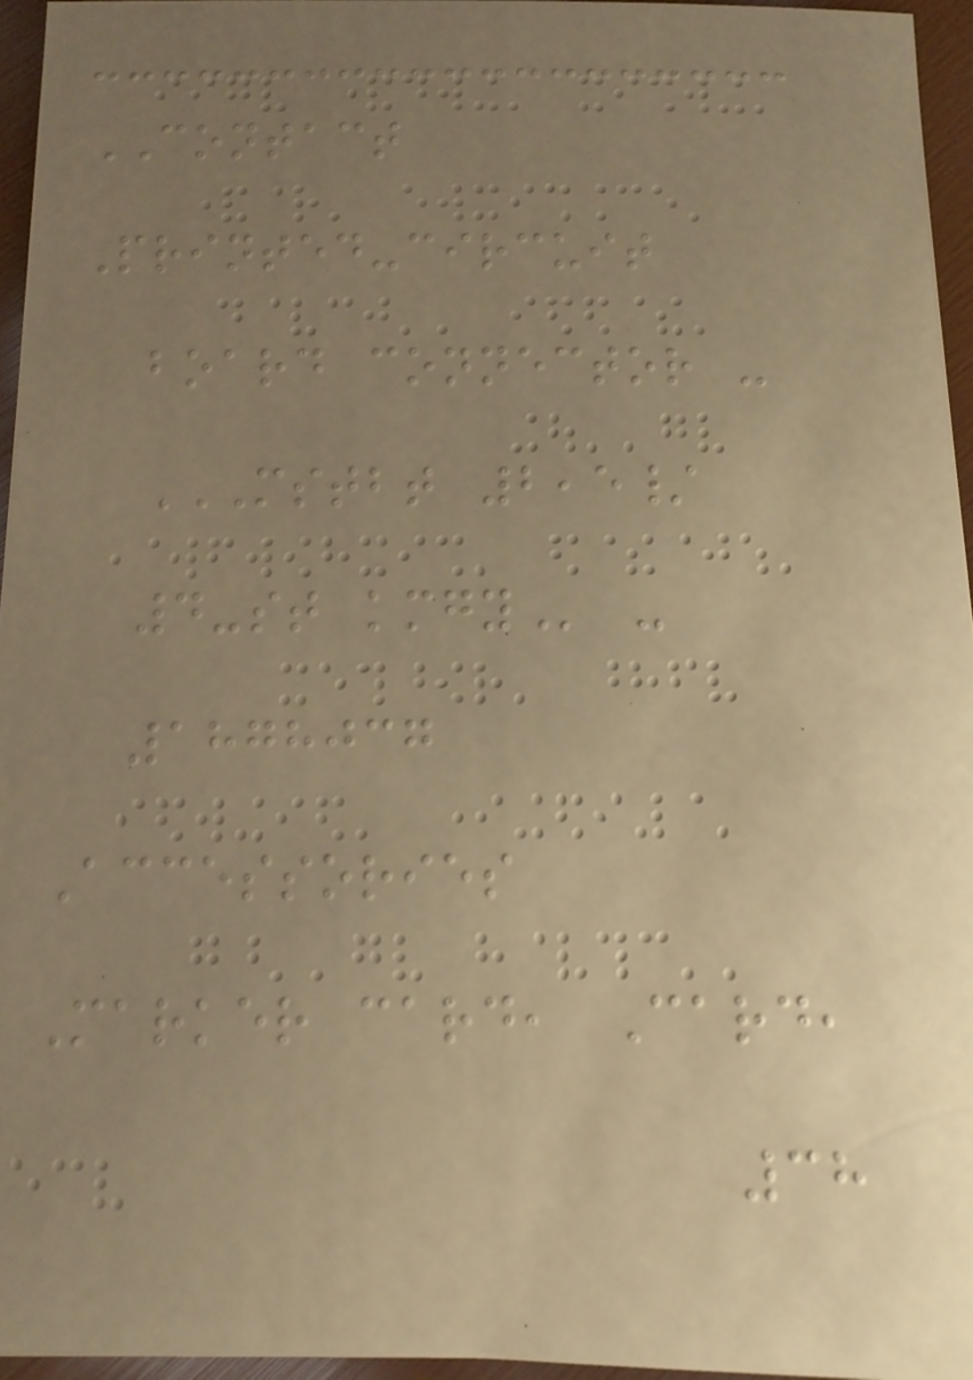CONTACT
Printed-circuit
board connector -
MSTBT 2,5/
4-ST KMGY -
1878037
Accessories
Marker card, Card,
38
